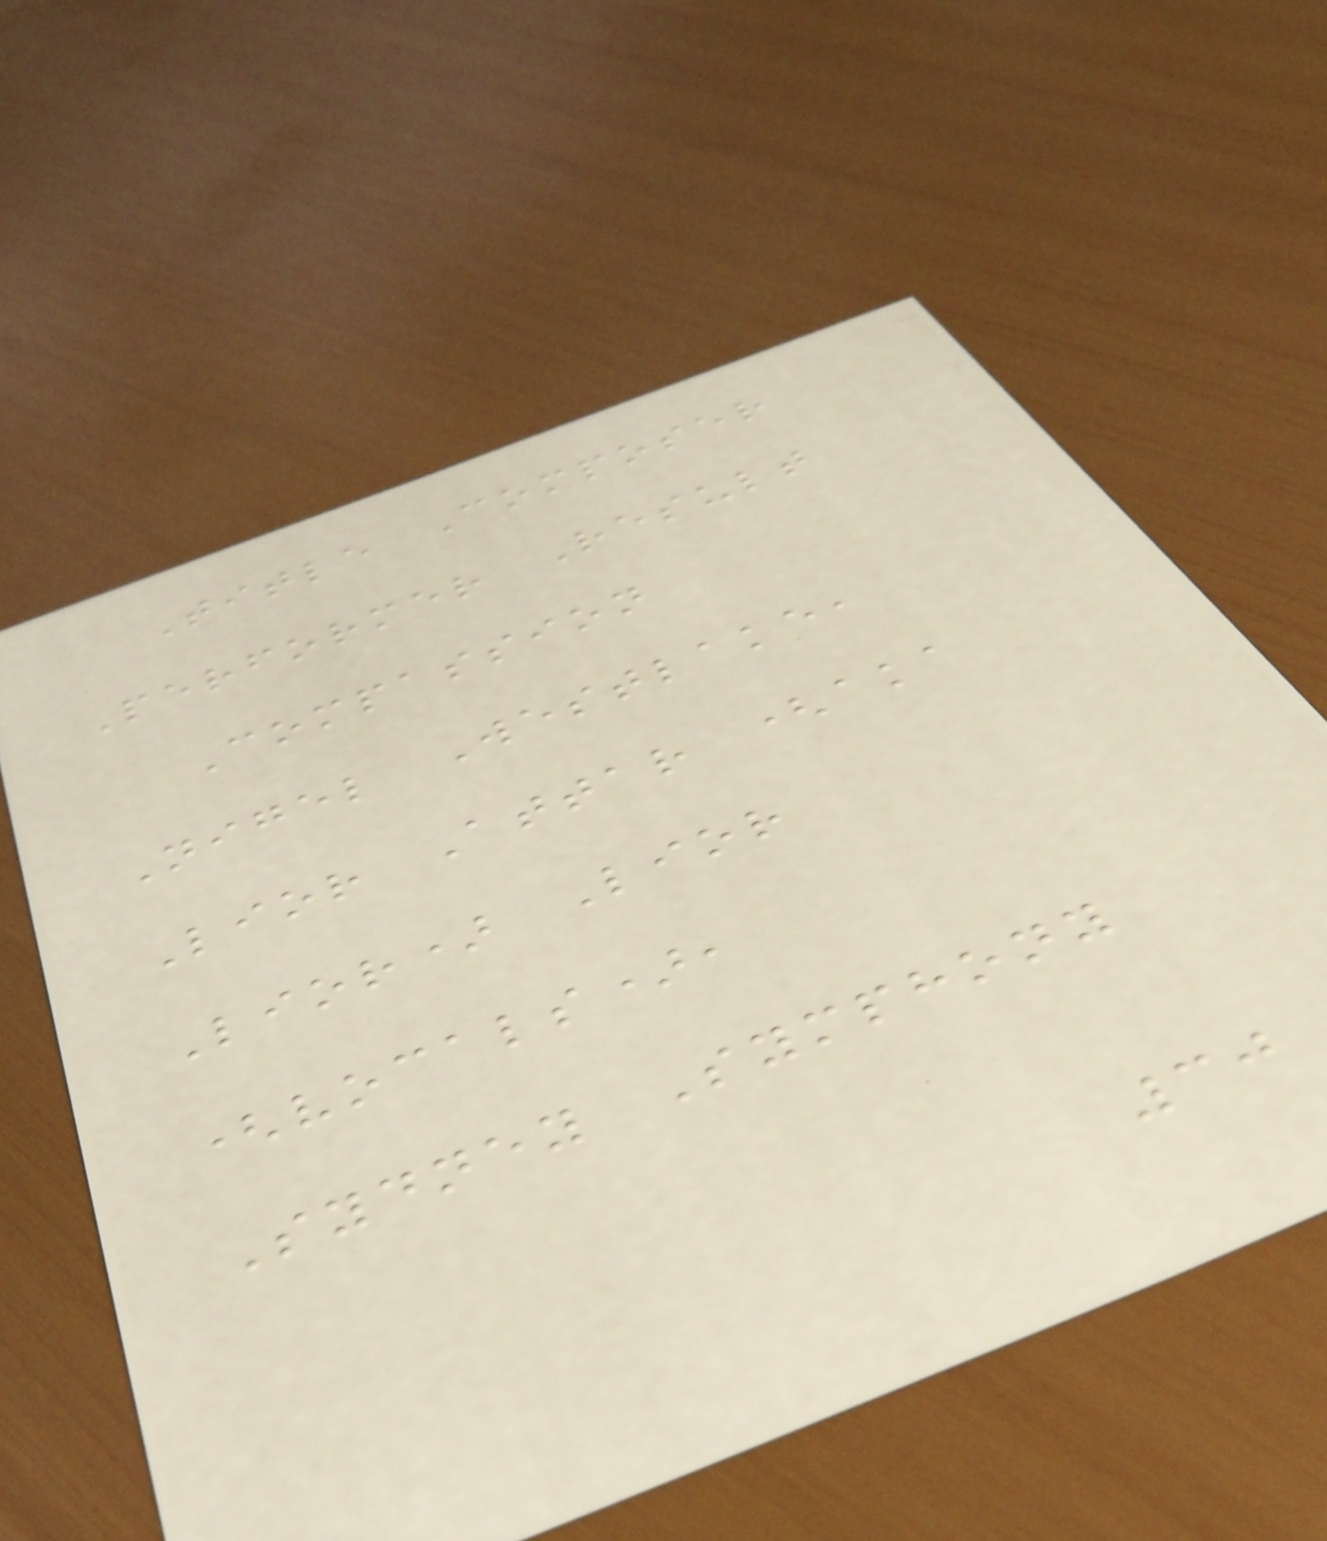Title Composer
Performer Result
Compassion
Nigel Westlake,
Lior Attar (aka
Lior) Lior
(vocals),
Sydney Symphony
30
